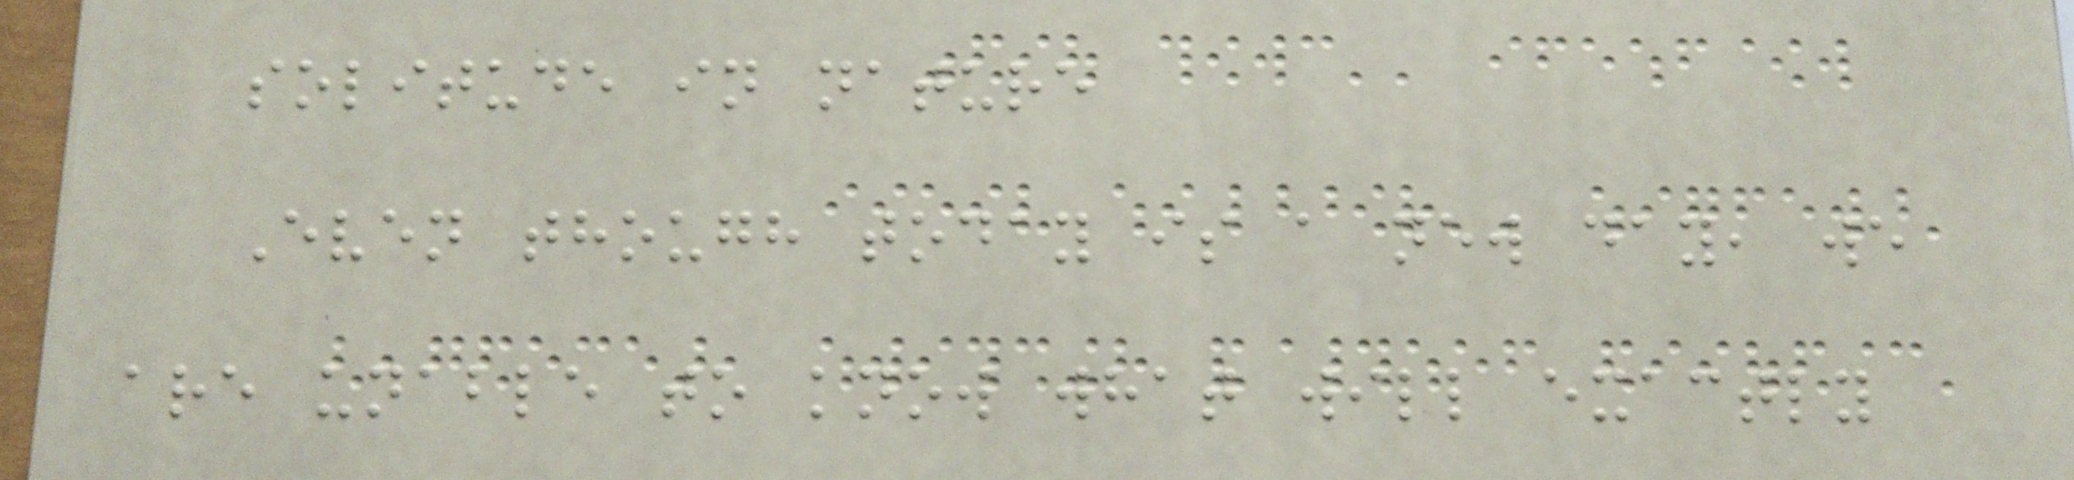solitude in nature
Even though today is a new day, we
are unable to know what will exactly
